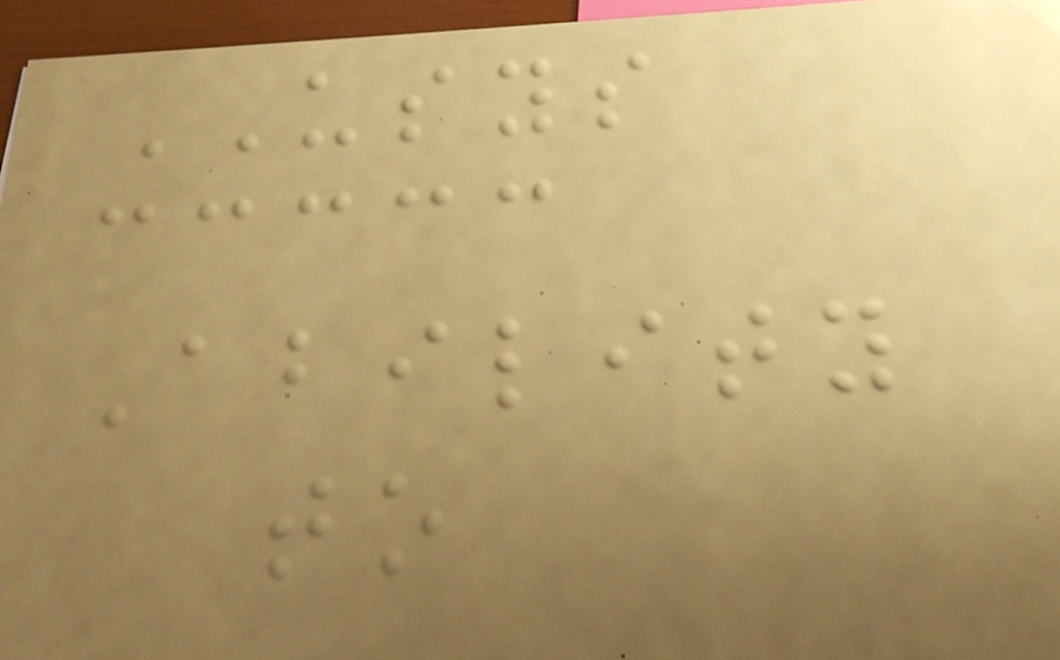USYS
Ability
to
